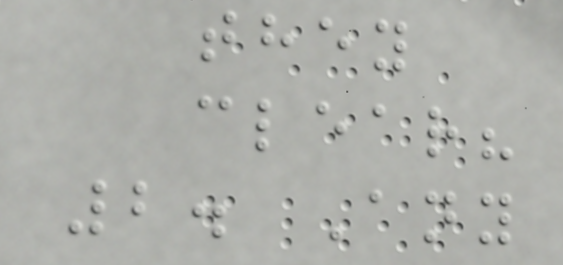they
clear?
2. Any
